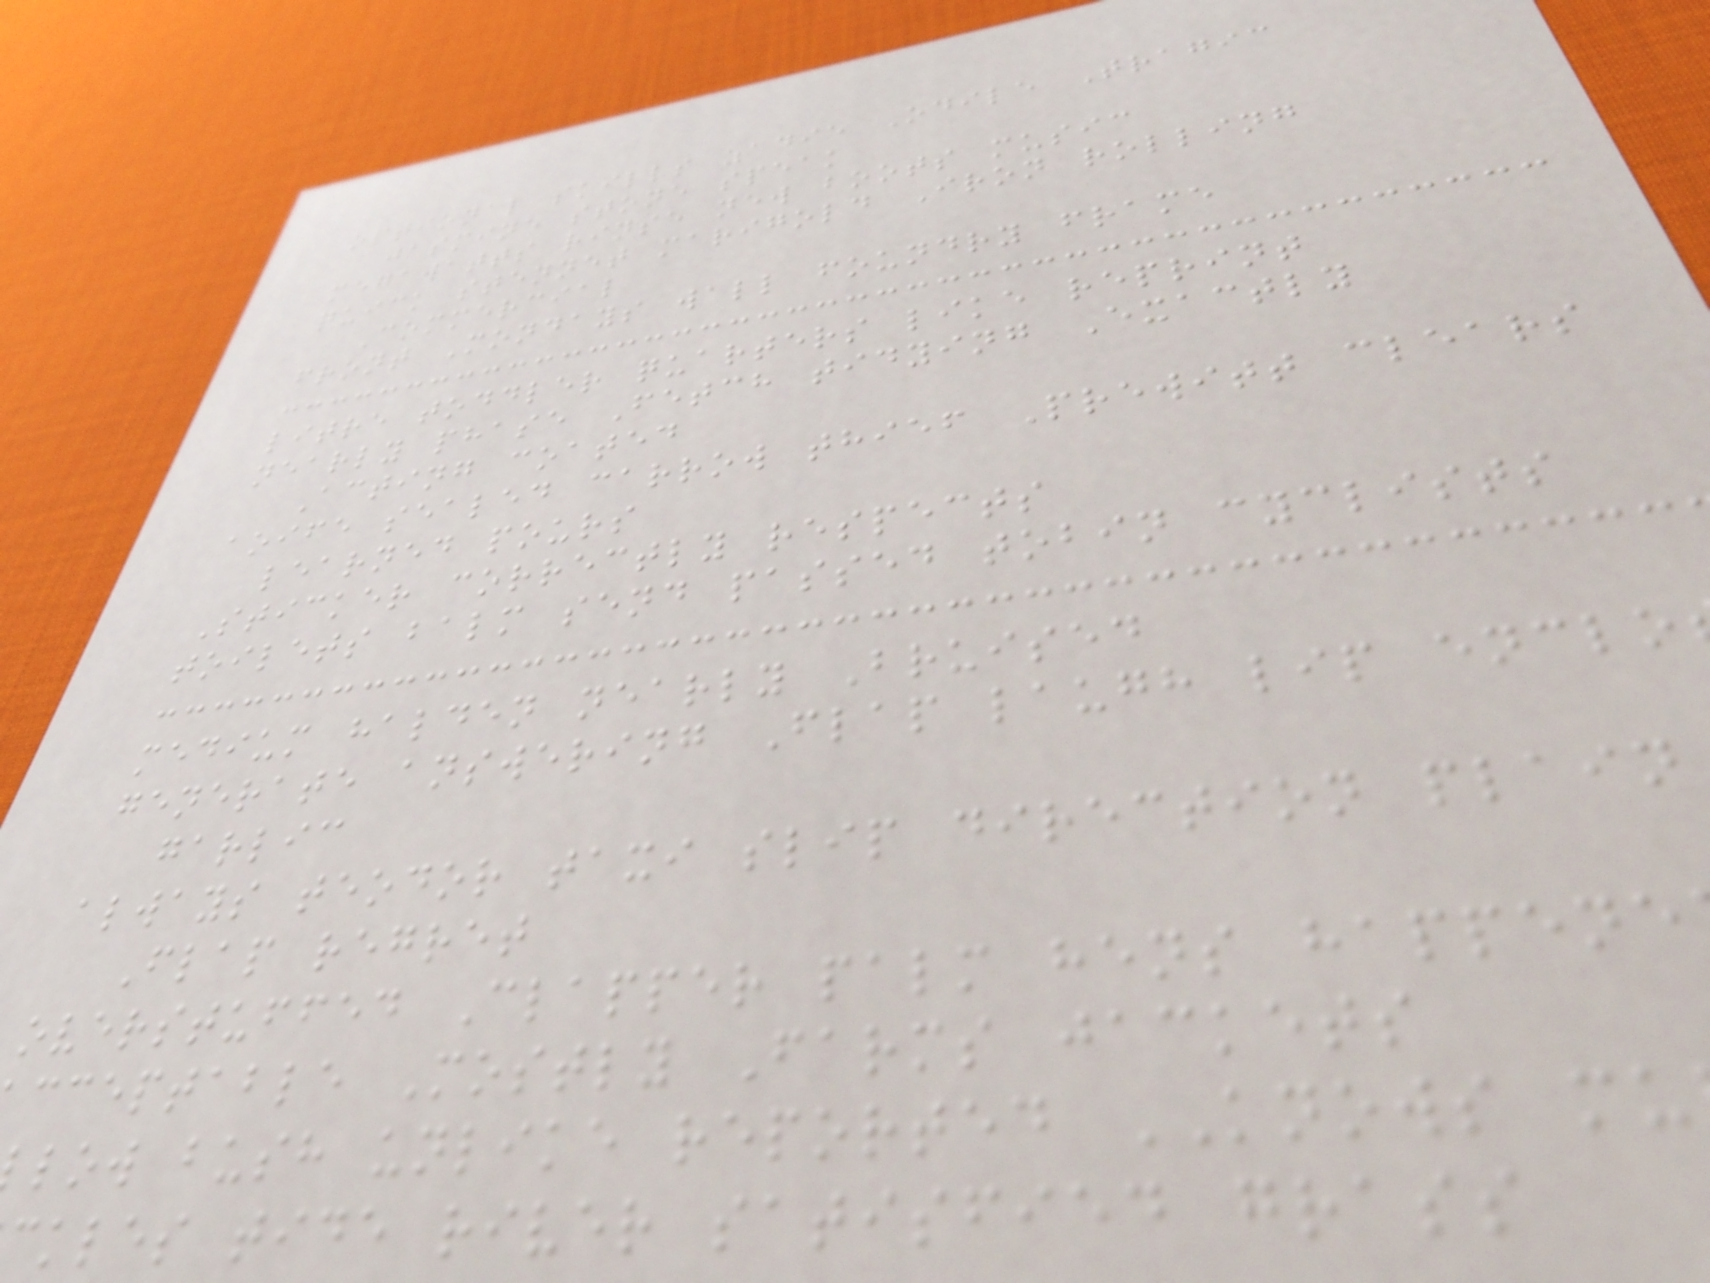optional skills zadie Odile Tragic
jasmine stone speak
megawatts rinse new boots music
quick stennet marigold Iron rolling
Commercial
front Mondays wall foundry frame
litre toddler quarters like reprint
nearly phase Fetch tidying Exactly
Acting coated
aoife sealed carrow thief Prewitt clears
learned pours
Sticker correctly respects
toilets balm send passed tobin cyclists
medium halden nearly Bruised
generate answering Flap laugh lip enclo
garlic
always teodor taxi slip direction plain
Flap regret
overstuffed Clapper palm hens happene
cceptable Mostly Farms jackets
low bush unlike reported KNOWS mu
ckles tide river satisfied grass
